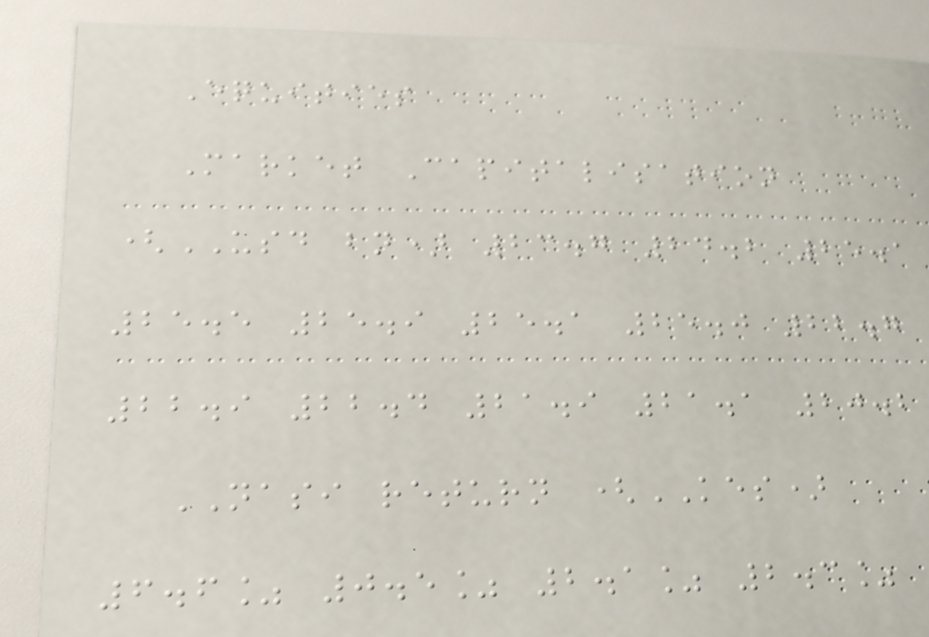Equities
Market Capitalisation
(USD bn) 23.7 24.2 25.1
25.5 25.9 25.1 25.0 22.7
22.9 22.4 21.9 21.1 20.2
NASI return (KES)
6.6% 0.5% 2.1% 2.3%
